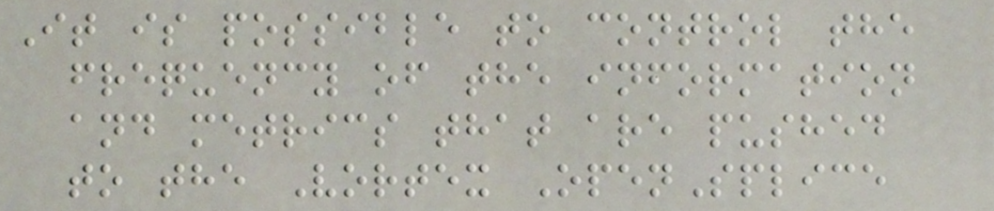It is possible to control the
frequency of the information
and metrics that are pushed
to the Vortex OpenSplice
